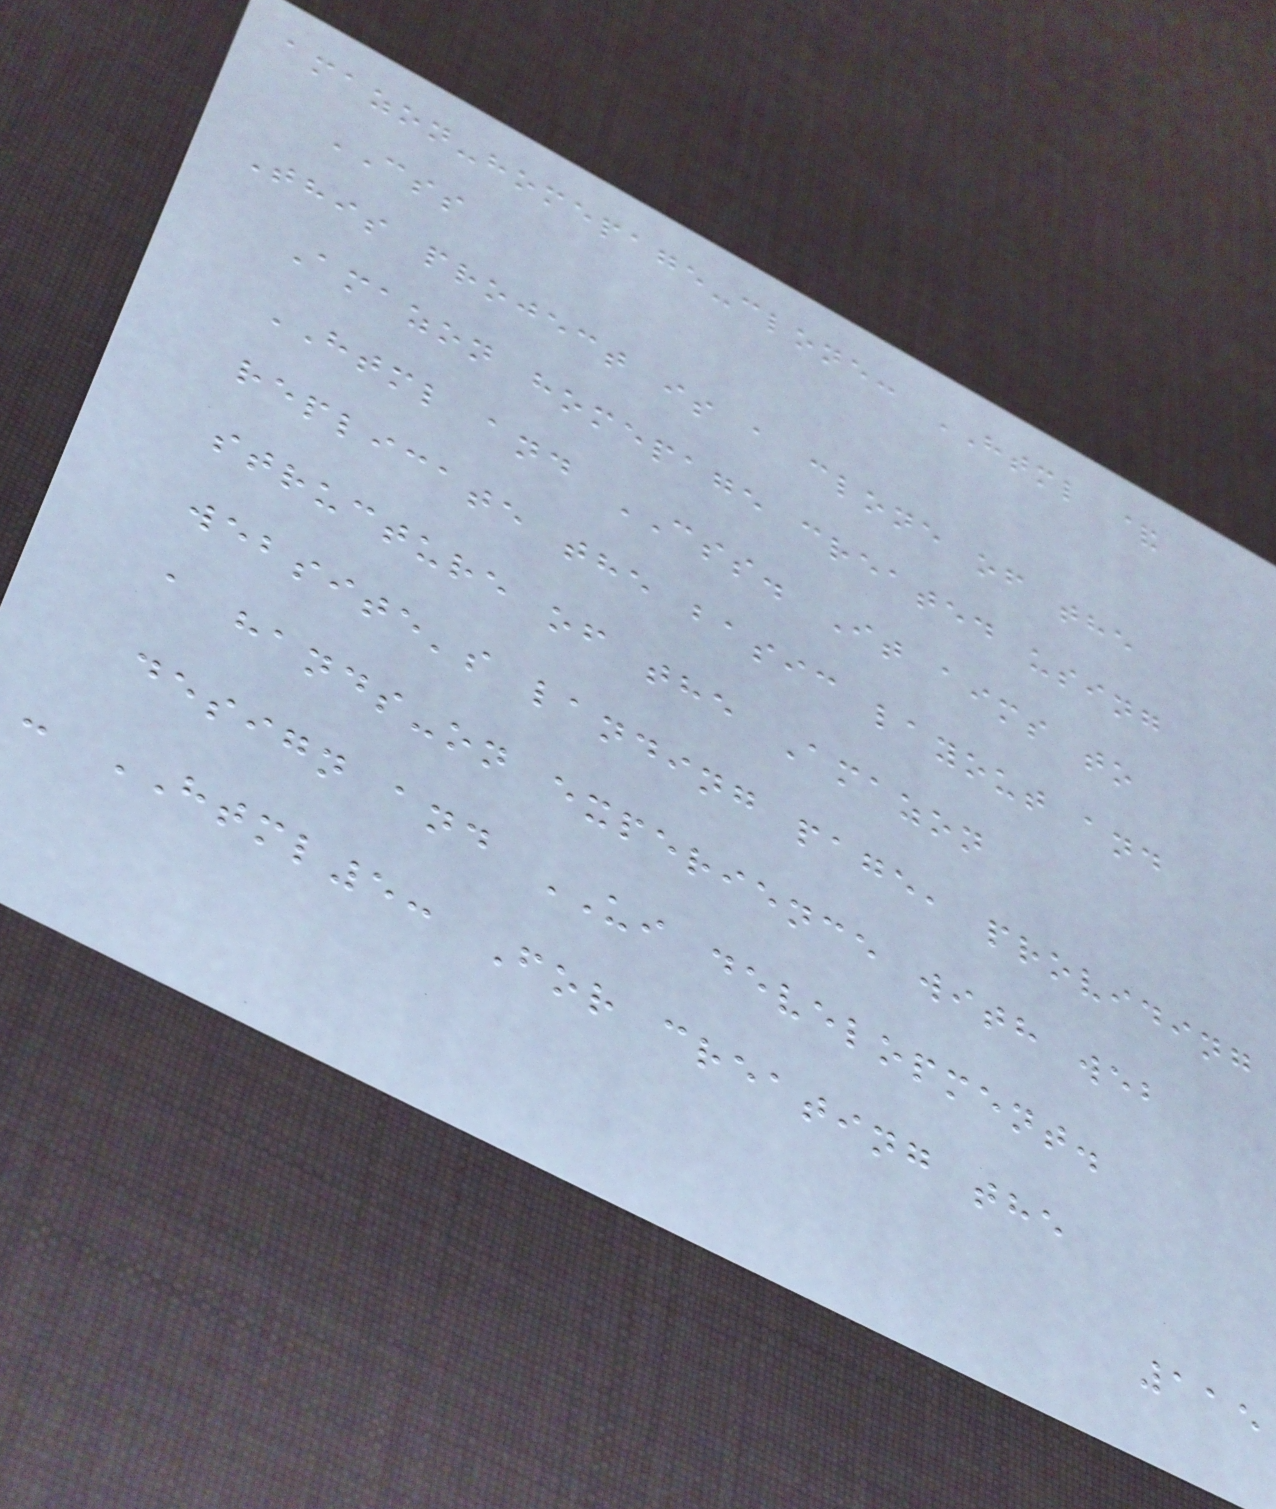amazon-homepage-clone: HTML &
CSS
This project is a clone of the
Amazon homepage created using
HTML and CSS. It aims to
replicate the basic layout and
structure of the Amazon
website's landing page, providing
a hands-on experience with web
design and UI development.
- HTML5: For creating the
115
